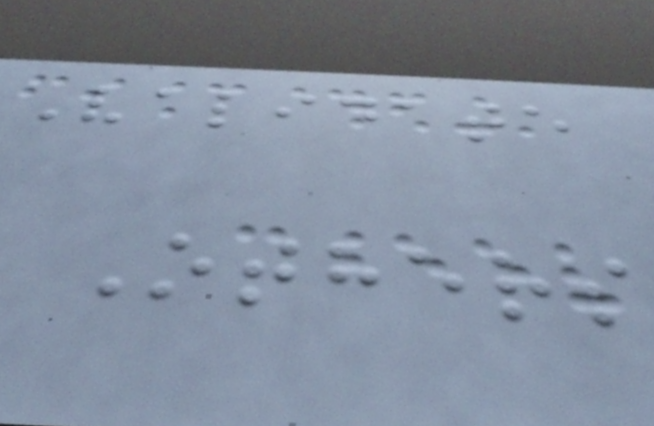Validate
Others
